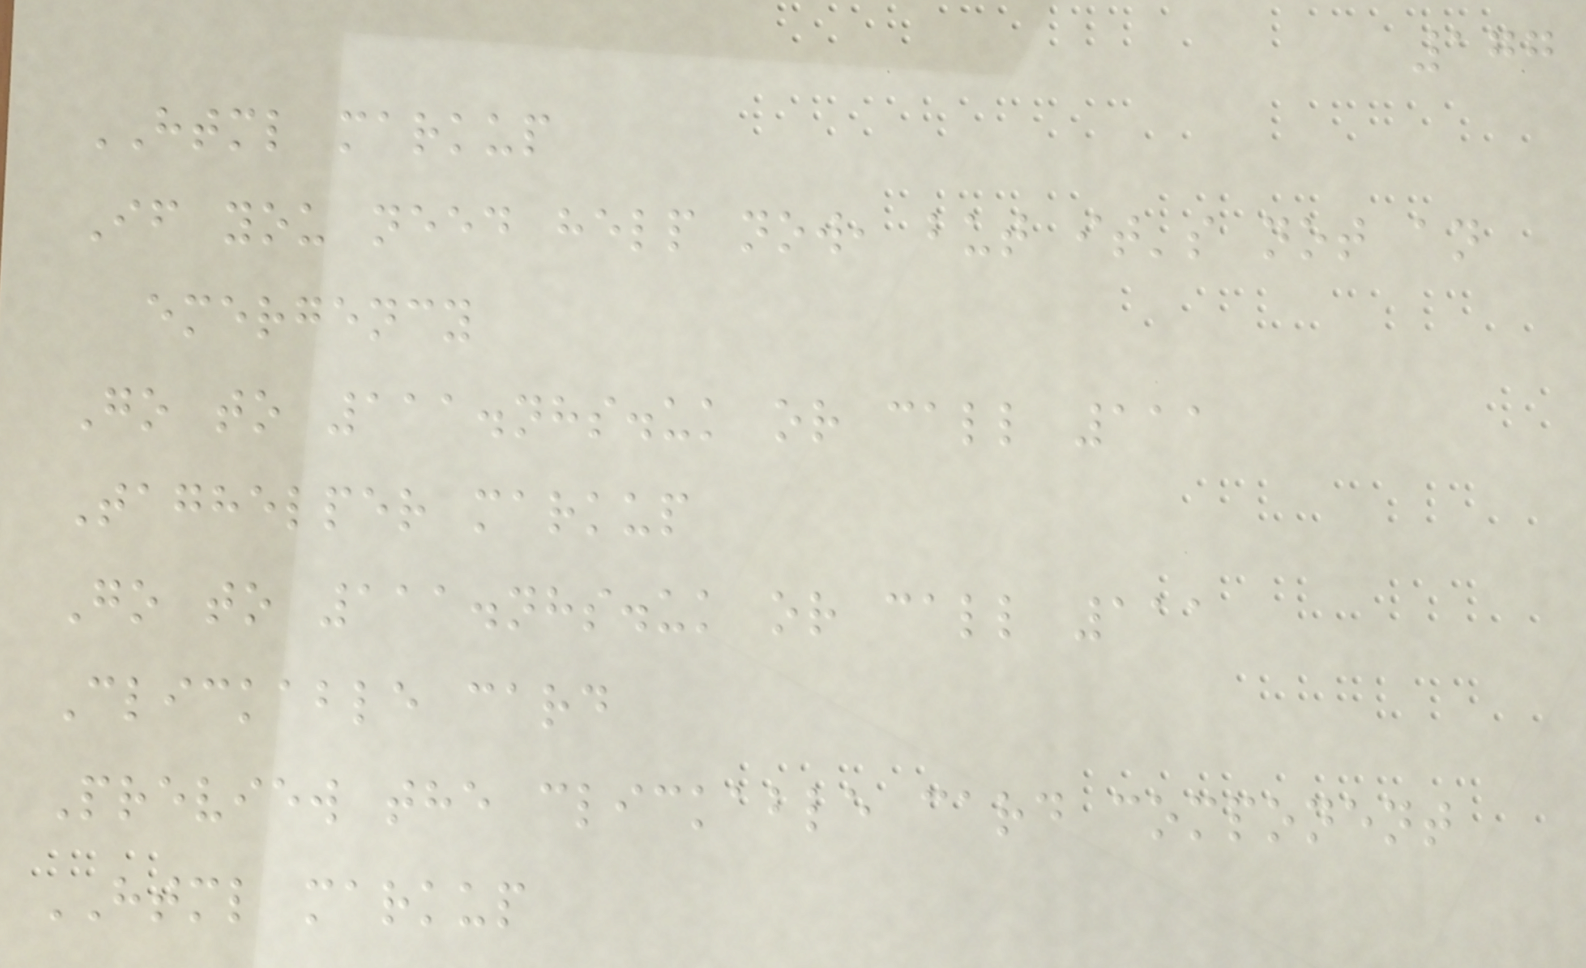177
HTML markup
If you need help now, but it's not an
emergency
Go to 111.nhs.uk or call 111
Taghelper markup
Go to 111.nhs.uk or call 111
Clickable card
Preview the clickable card component
HTML markup
